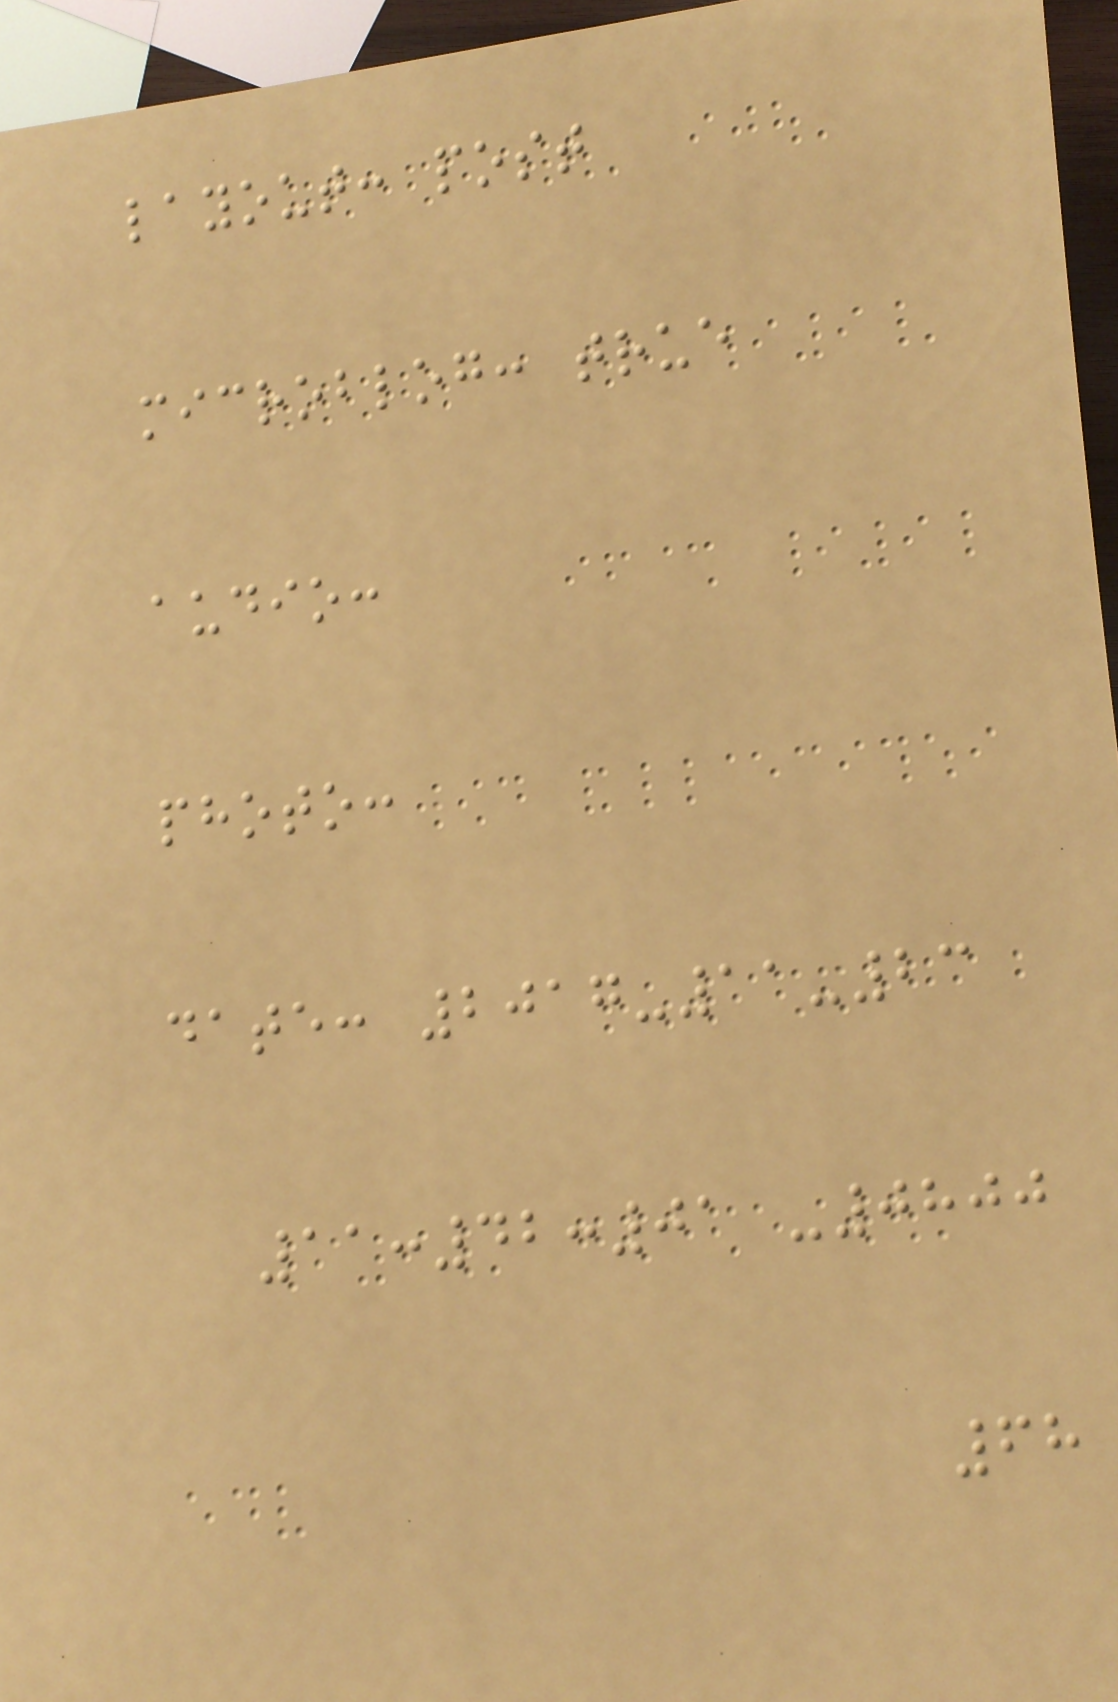layout: post
microblog: true
audio:
photo:
date: 2017-11-23
11:42:01 -0800
68
